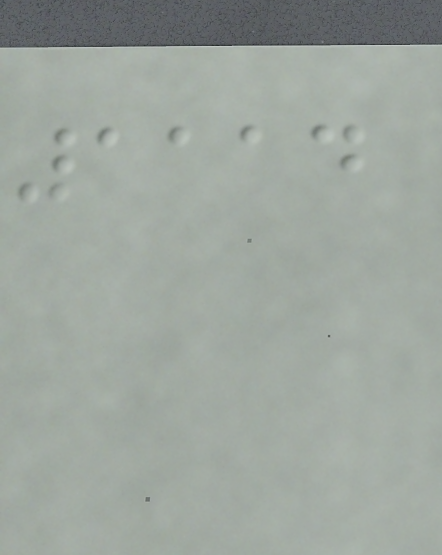1114
